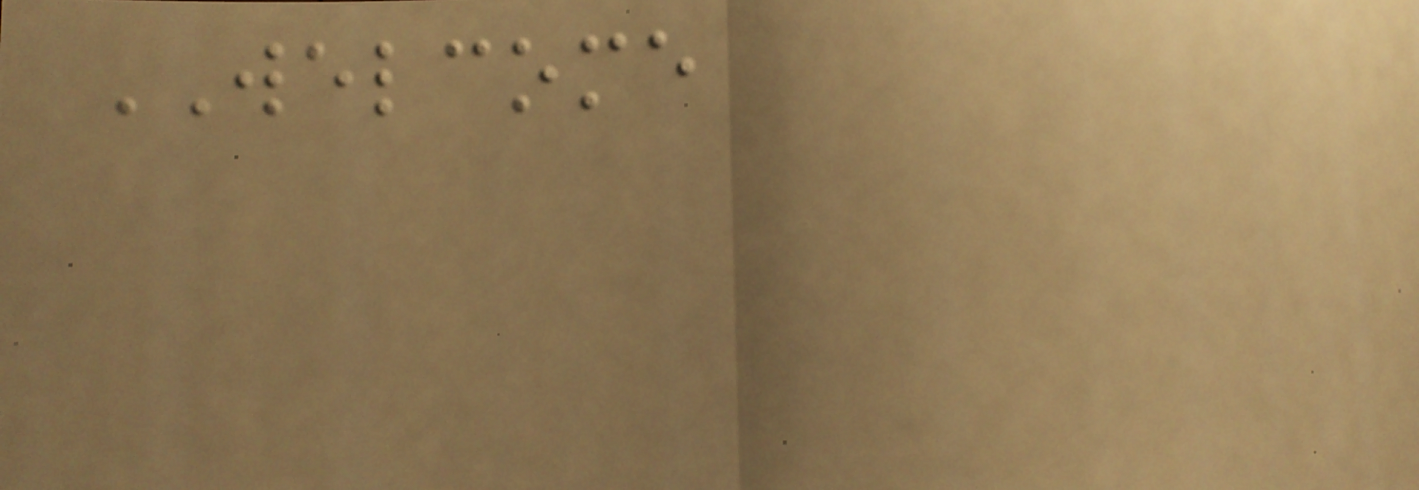WELCOME
